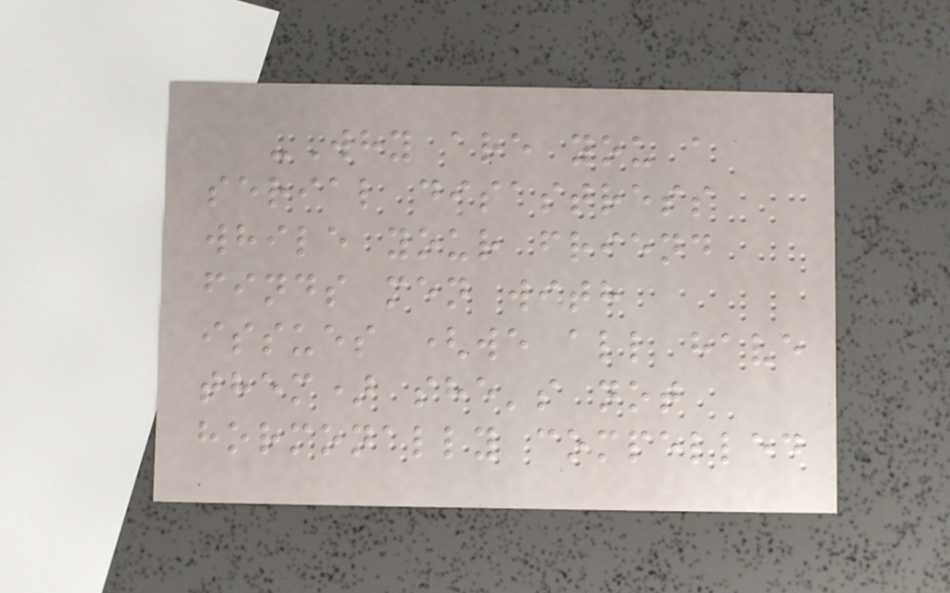-Why are you a
serial disastress
while your friend
finds men with
issues (we all have
them) she's not
hormonally compelled
